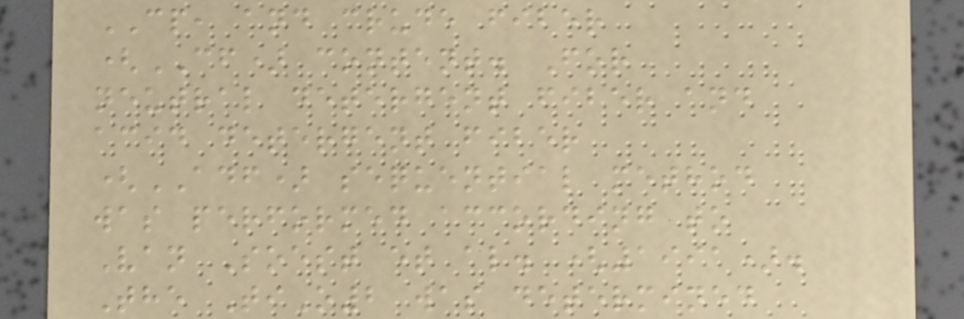CP, and crude fiber
(CF) content. For
neutral detergent fiber and
acid detergent fiber
(ADF) sequential method
was performed according to
Van Soest et al. (1991).
The TiO2 was determined
